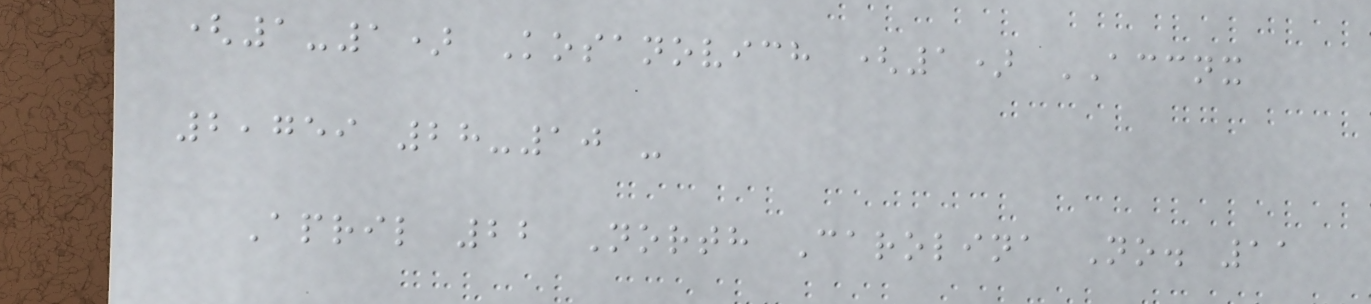(1-1) Kosanovich (1) ACCNX
2,759 28-10 -
April 22 North Carolina No. 11
